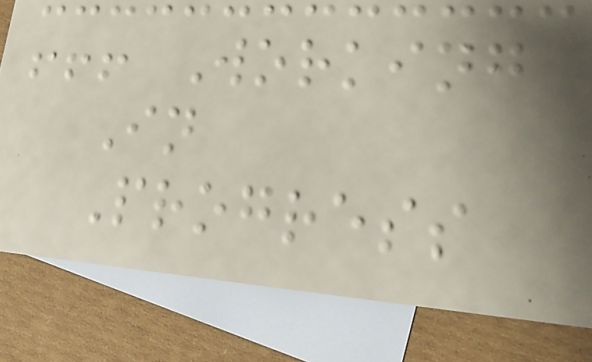!!! Working
In
Progress
